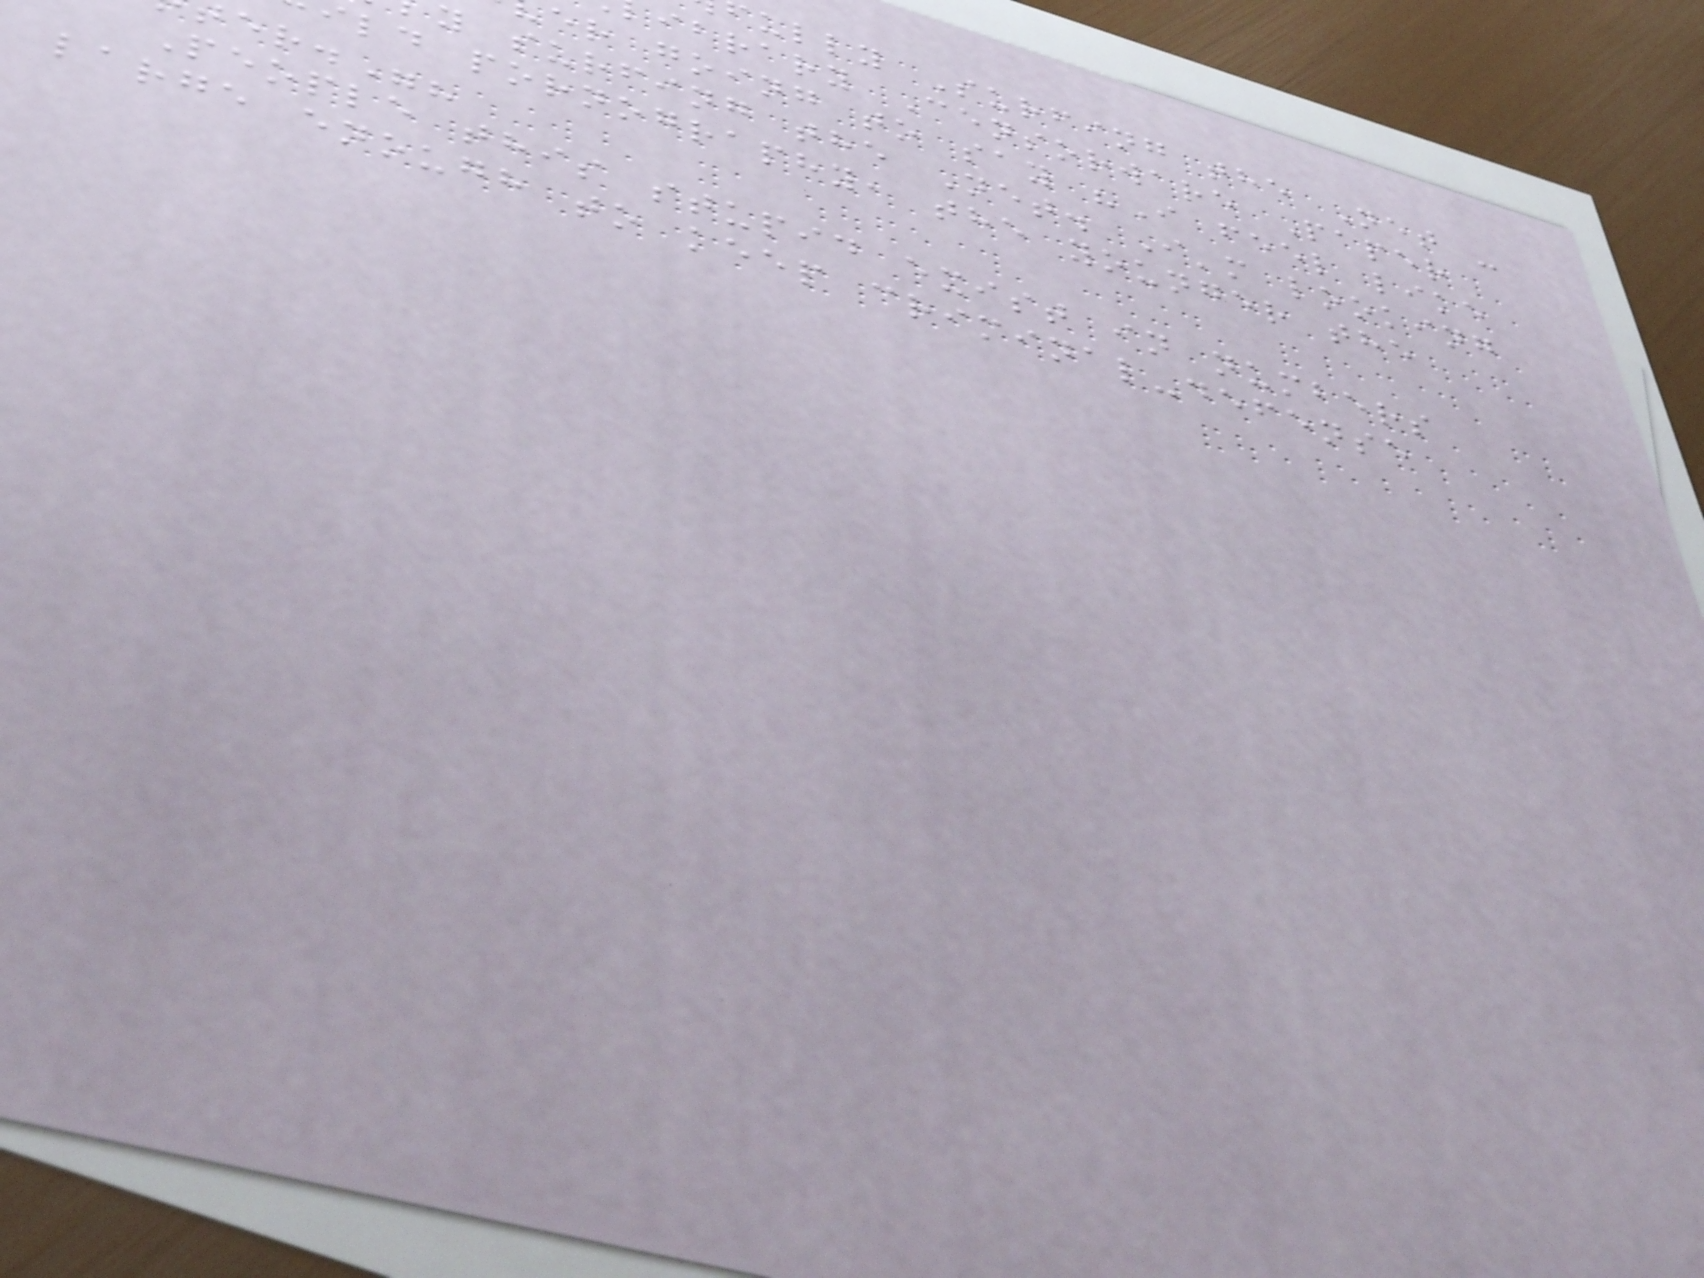ully Surfing the Net -
ibrary Censorware Paper
er going to say "I feel like
y surfing the Net. I'm looking
ld pornography, the younger the
er."?
People this stupid exist in numbers
large enough to keep criminal-defense
